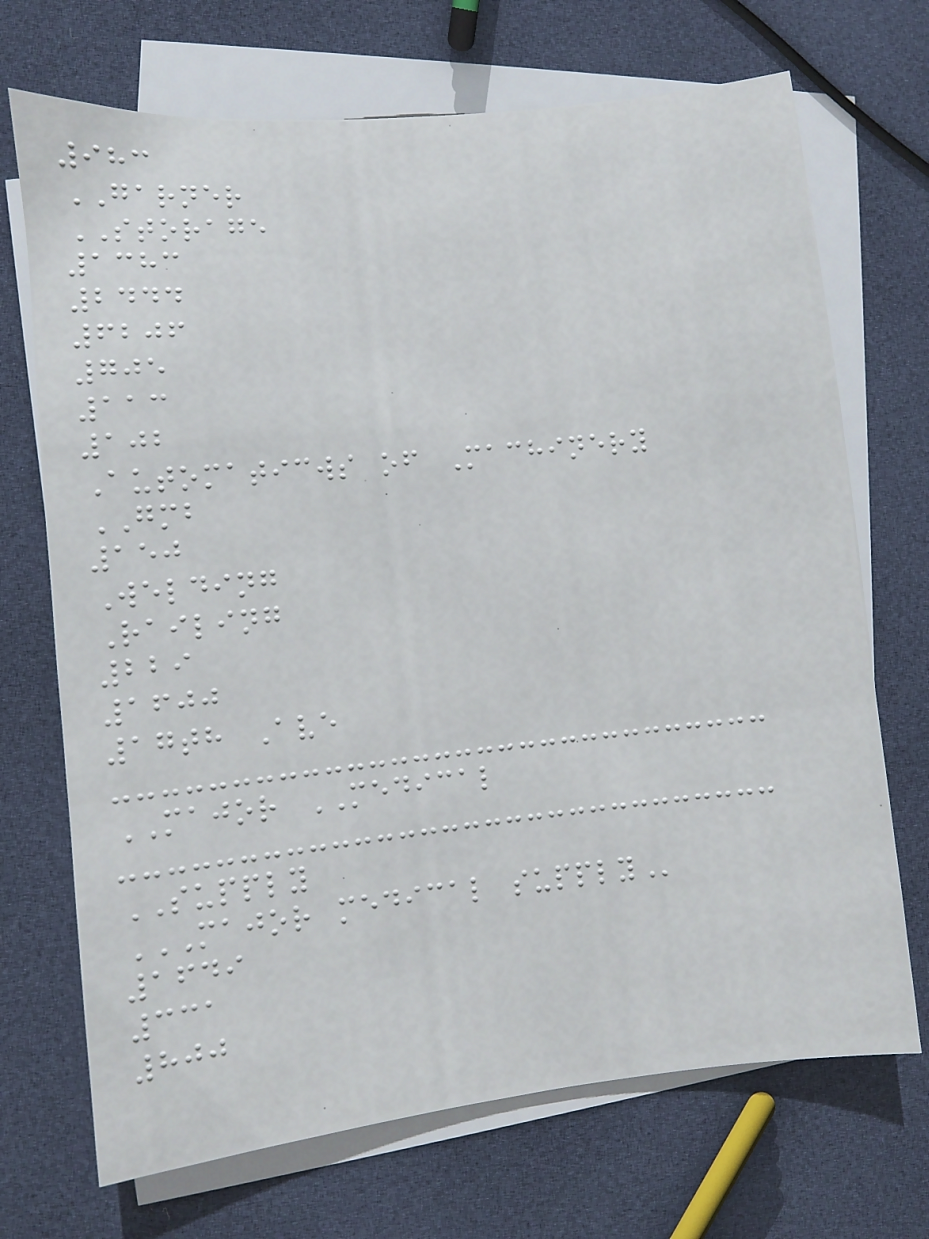983
GARNER
STORAGE
1383
2444
6206
705
113
102
Automaticws of Machinery
GMB
150
Welding
Railing
229
1600
17th Ave
MAJOR MEDICAL
SUPPLY
MAJOR MEDICAL SUPPLY
1649
331
800
